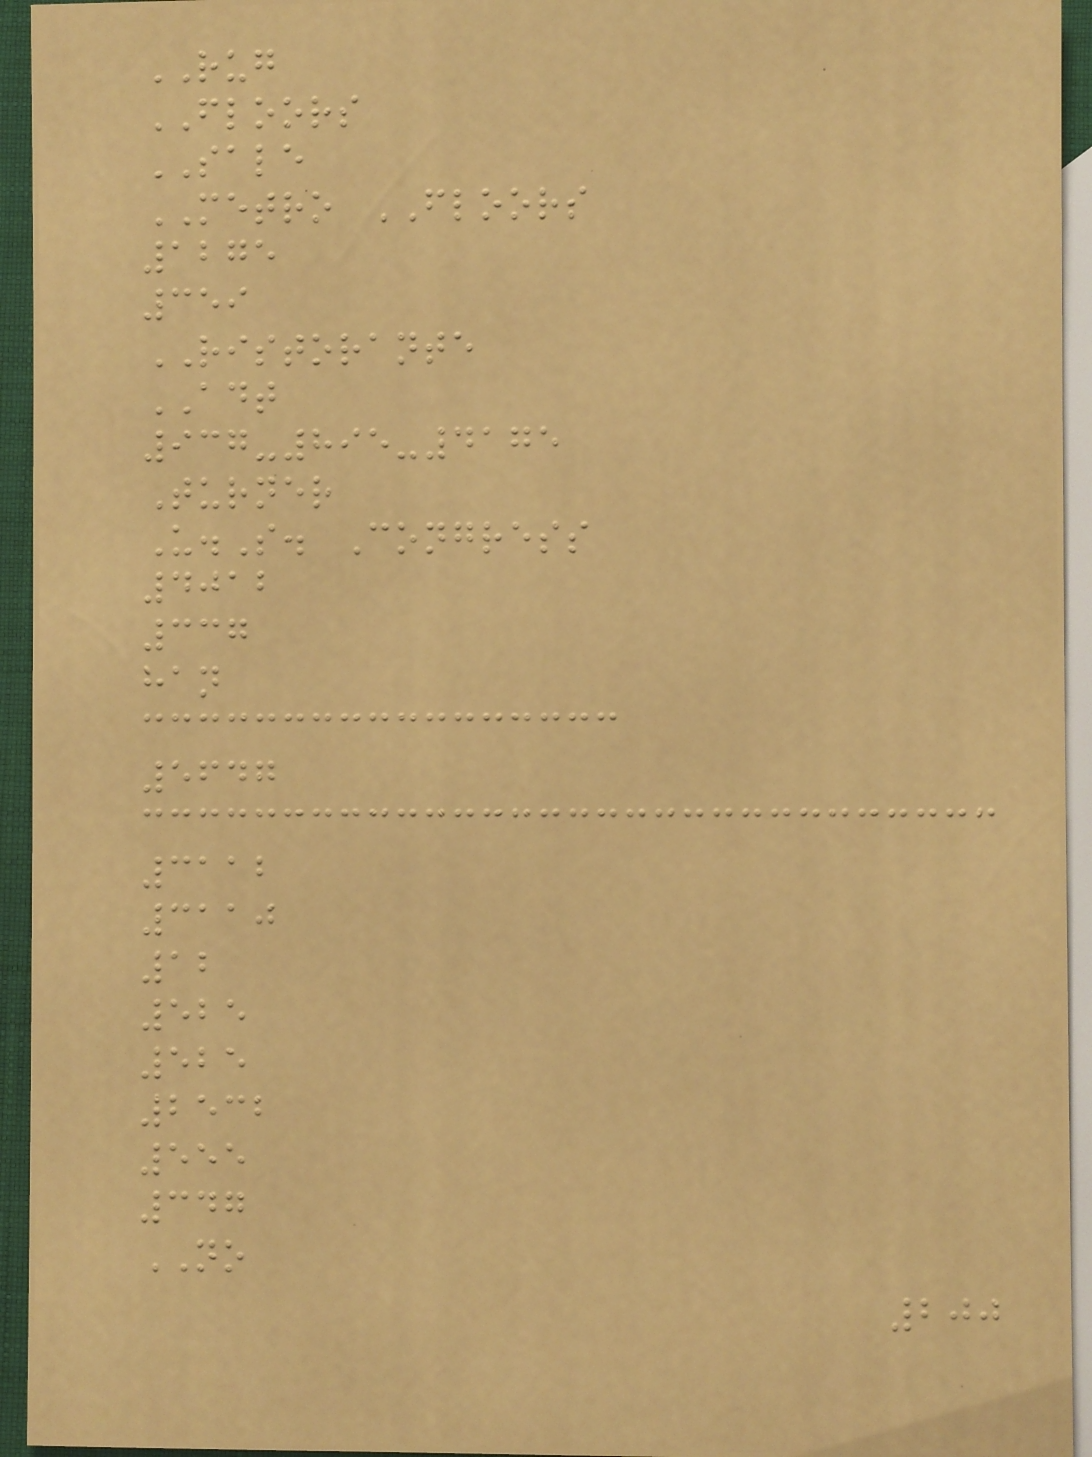RUG
FLOORS
SALE
METRO FLOORS
1275
359
RISTORANTE
ADT
937-895-4175
Turner
U.S. Congress
4012
337
han
5647
3112
3110
12
525
525
2532
555
347
NO
200
